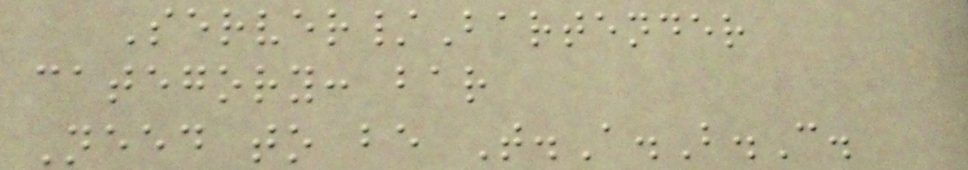Server/Bartender
category: bar
Need to be T.A.B.C.
